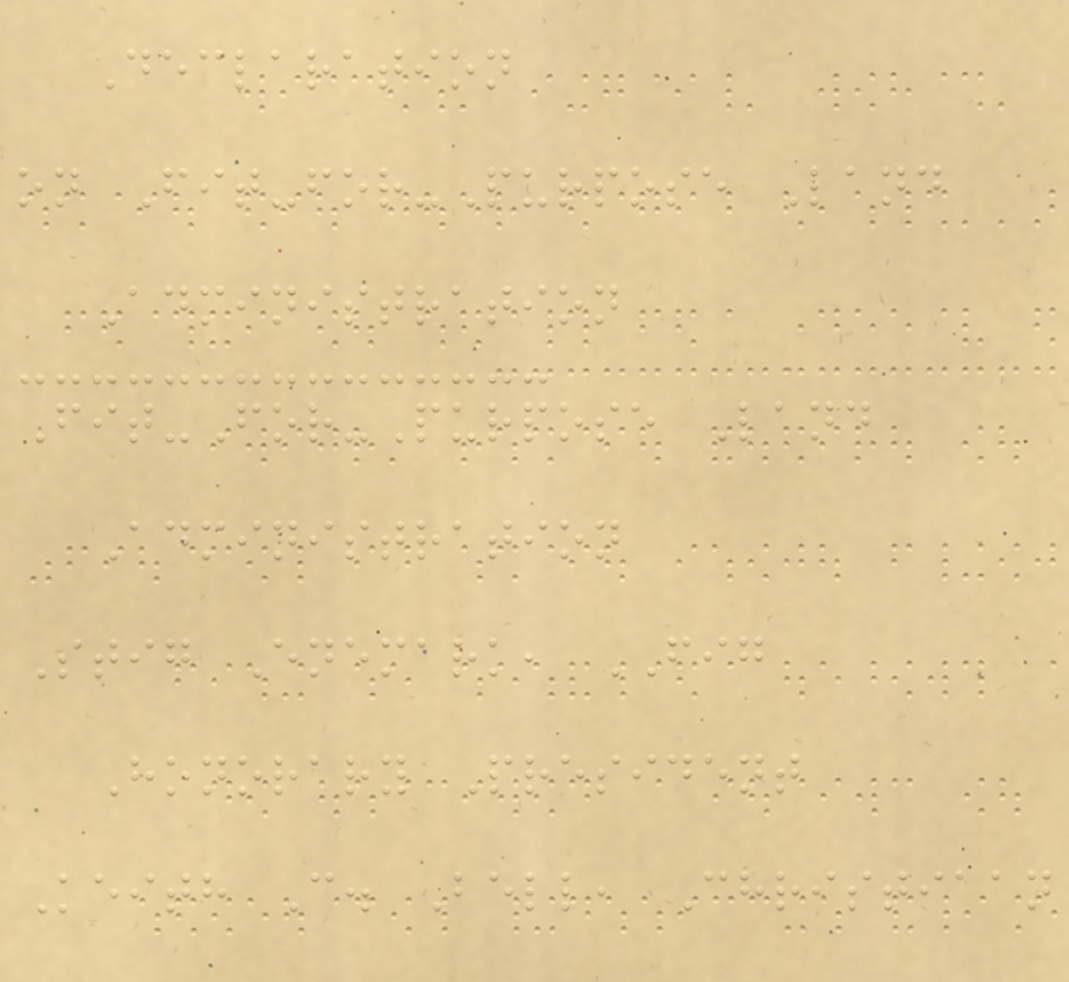Declaration
on Fit-for-Purpose Land
Administration
Fit-For-Purpose Land
Administration
Stig Enemark, FIG
Honorary President
Keith C. Bell, Christiaan
